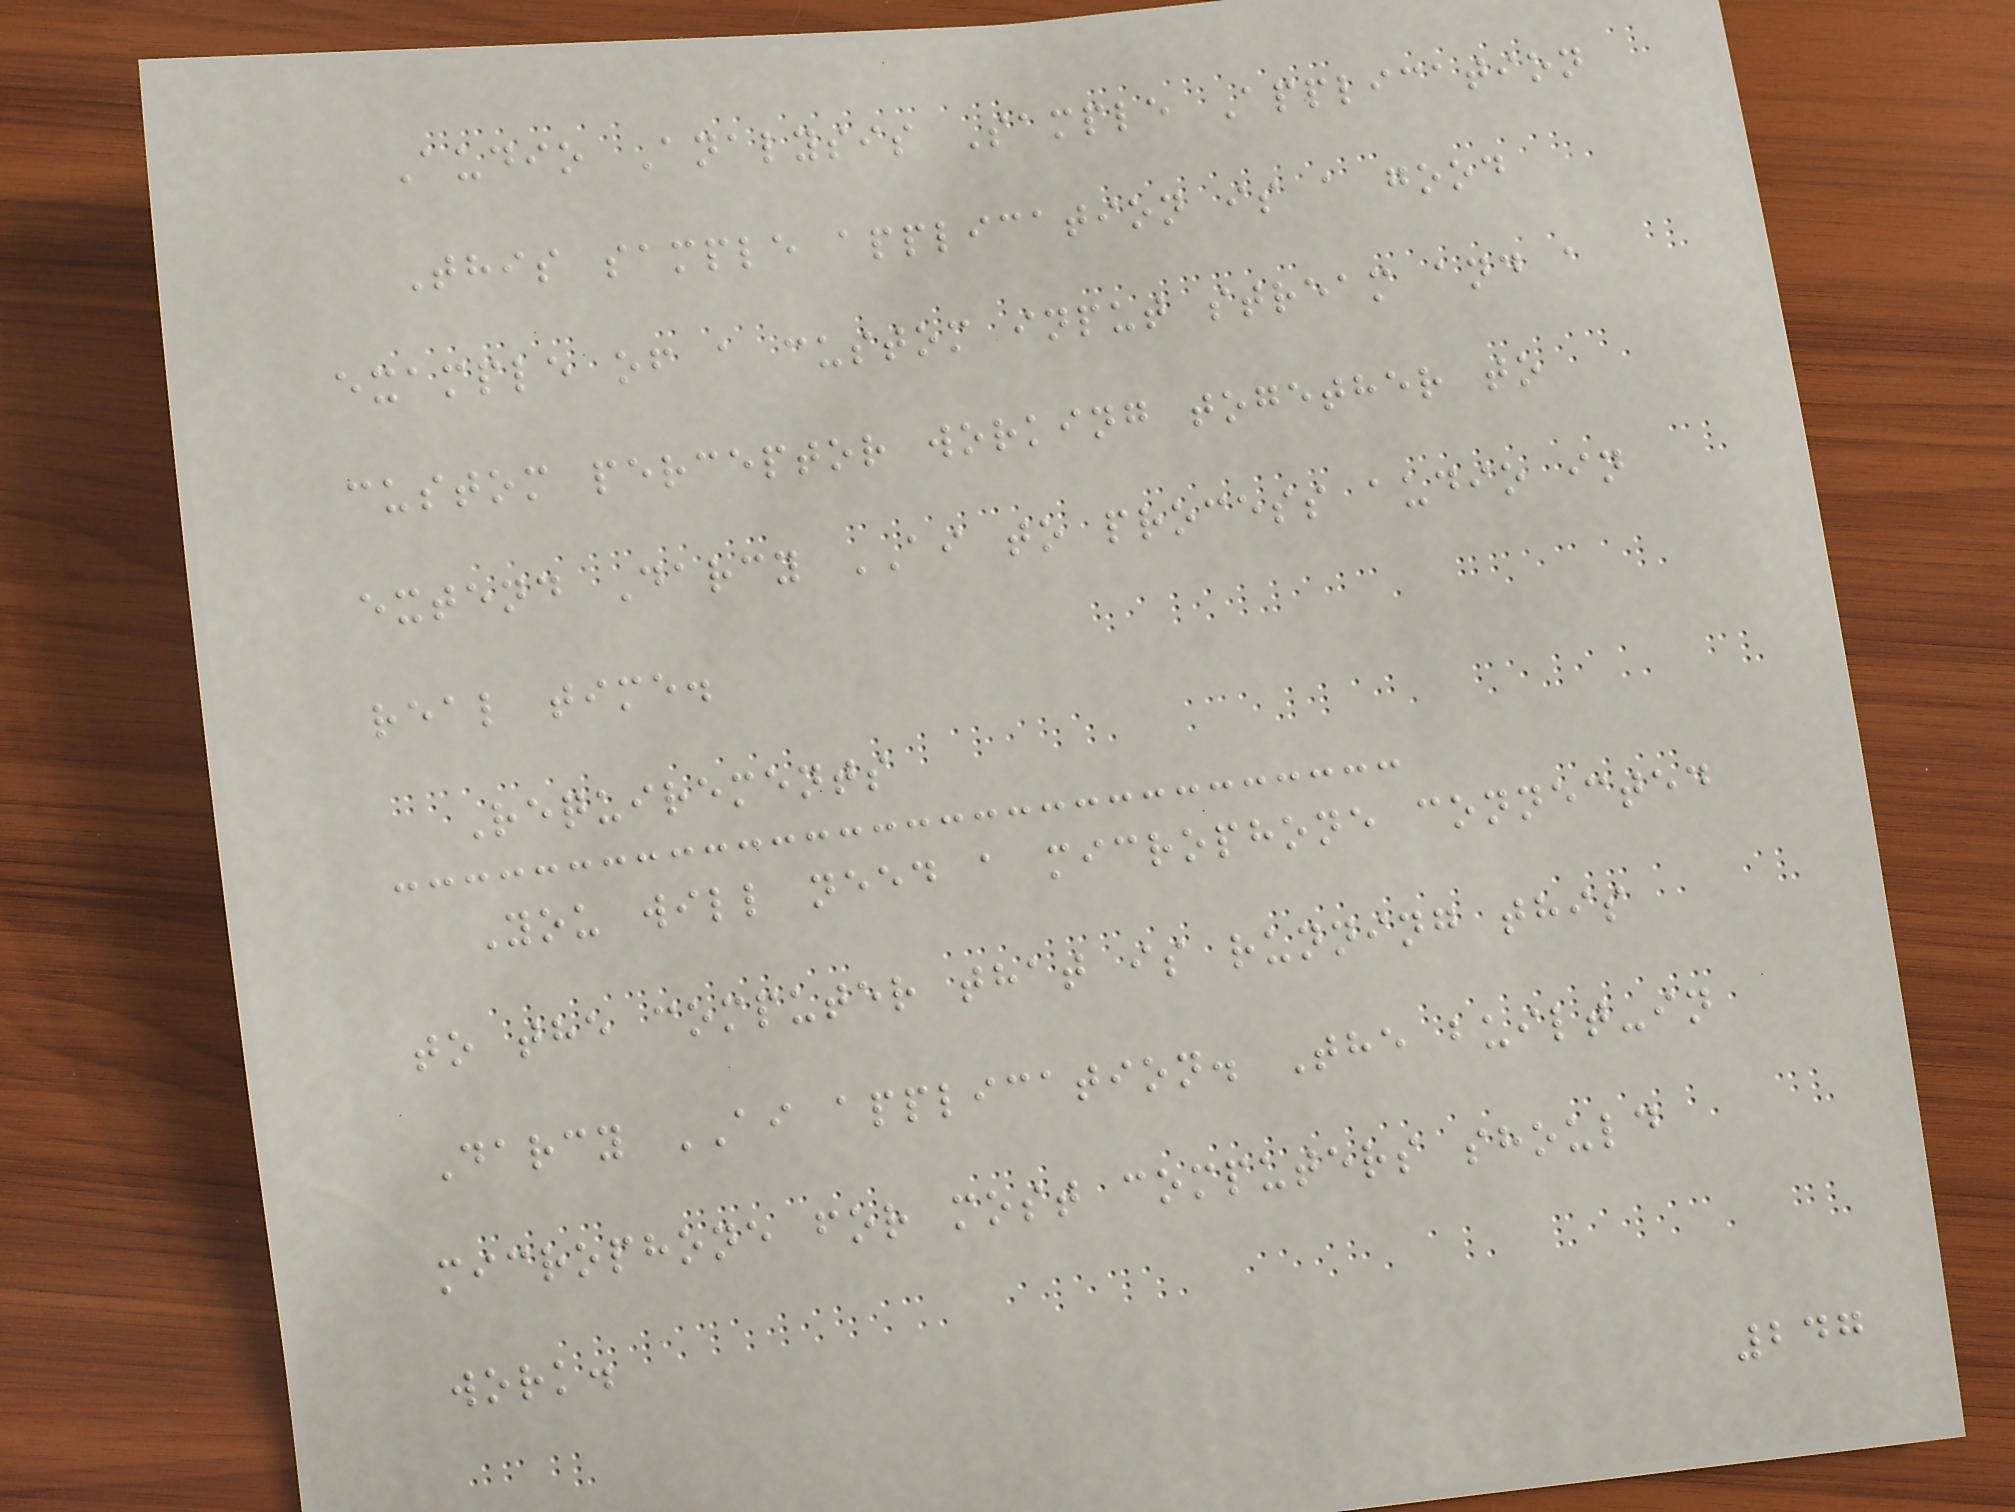Audio Analysis Sample Application
This sample application is a good
example of a custom input stream and a
custom perceptor working together to
extend Darcy AI to process audio in
real time.
Requirements
You will need a microphone connected
to the computer that is running this
Darcy AI application. The built-in
microphone for most computers should
work.
247
